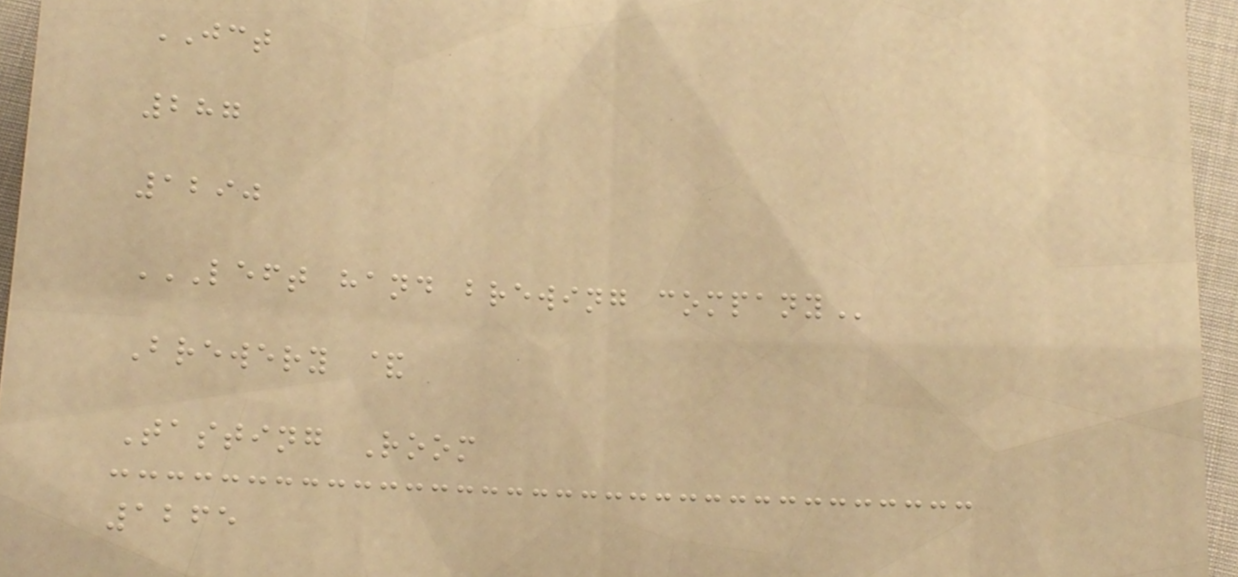JCT
287
1290
LEFT HAND BREWING COMPANY
Brewery &
Tasting Room
1265
